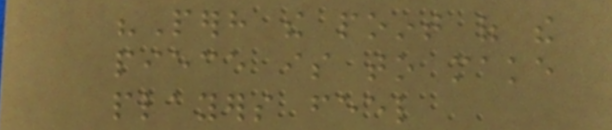"Perhaps the point of the
piece is to make
players feel
